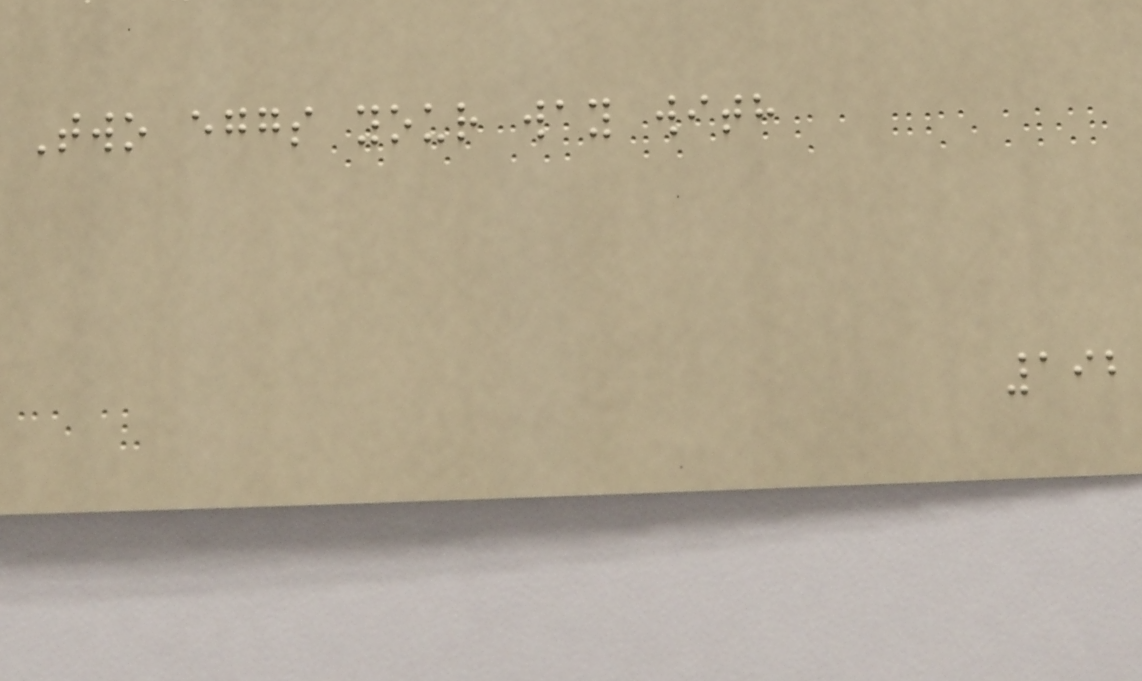Two eggs your way with
192
